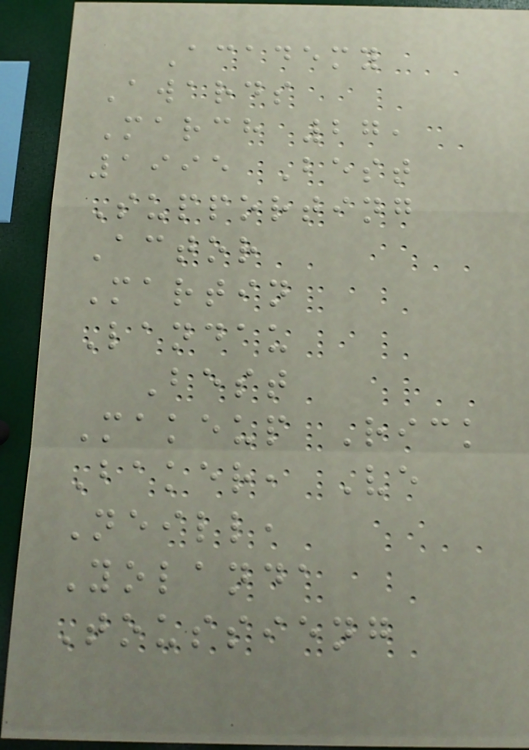Academy
Awards
March 27,
1995 Best
Supporting
Actor
Martin
Landau
Best
Makeup Rick
Baker, Ve
Neill,
Yolanda
Toussieng
